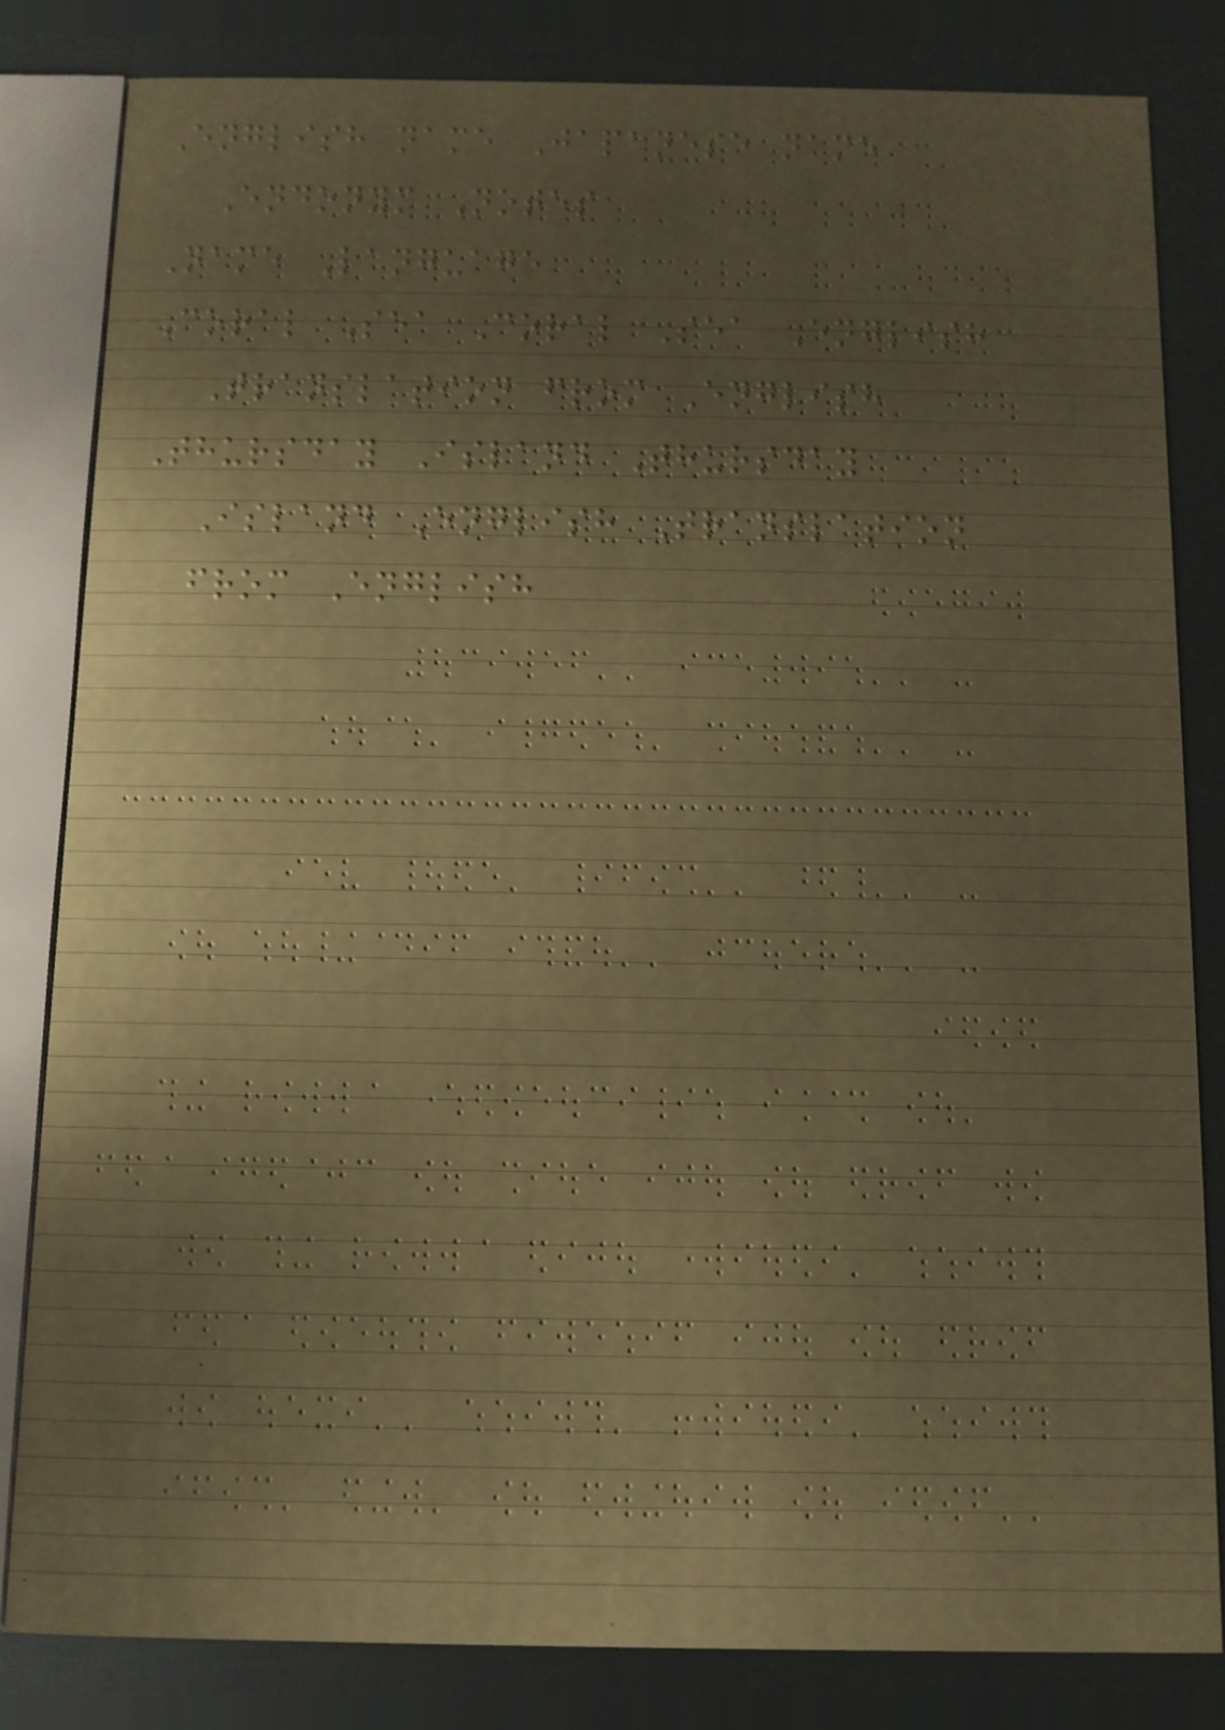English name Japanese name
Endonym Notes
Name Language
Coral Sea Coral Sea English
Translation from English
Thursday Island Thursday
Island English Translation
from English
